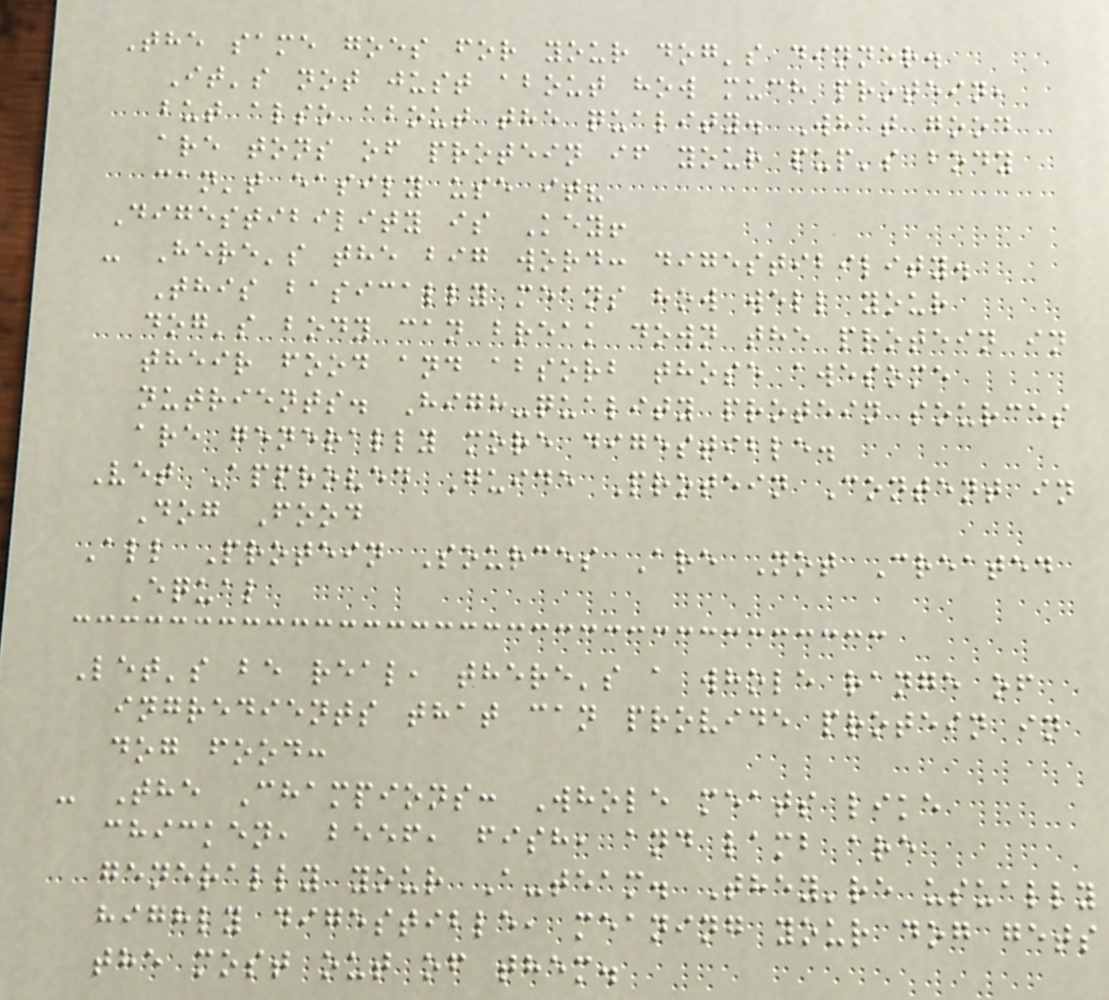The same goes for your dog's dinner.
It's not just about how much protein,
but also about the quality. What good
are tons of protein if your pup's body
can't easily use it?
Digestibility is Key!
- Here's the big word: digestibility.
This basically means how well your
dog's body can break down the protein in
their food and absorb those awesome
nutrients. High-quality protein sources
are generally more digestible.
Vet Approved Guide Protein Content in
Dog Food
All Protein Sources Are Not Created
Equal
Let's be real, there's a whole range of
ingredients that can provide protein in
dog food:
- The Champions: Whole meats like
chicken, beef, fish, and lamb are
generally your A-team. They're usually
highly digestible, meaning your dog gets
the most out of them.
